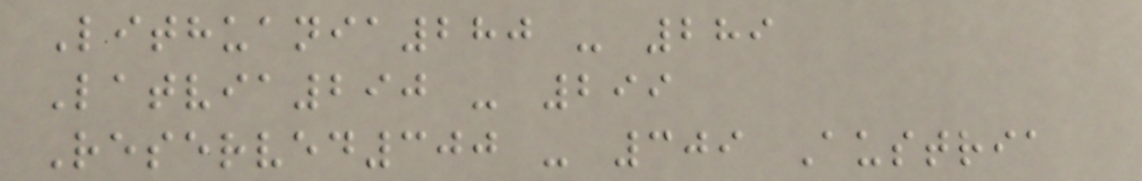Lithuania280 - 289
Latvia290 - 299
Reserved300 - 309 Austria
